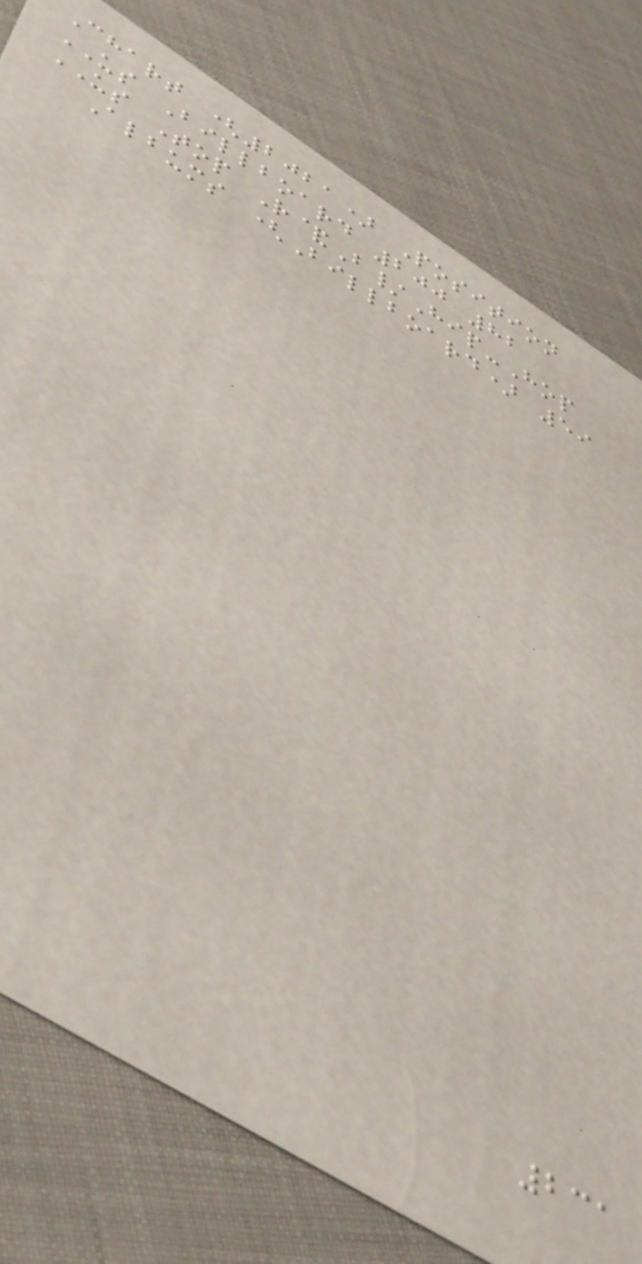Chart (2021) Position
US Billboard 200 82
US Top R&B/Hip-Hop
Albums (Billboard) 59
231
